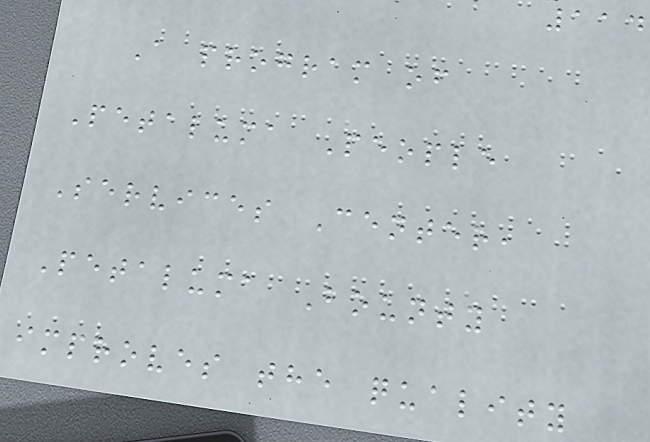114
A program of
Petaluma People
Services Center,
Petaluma Bounty
improves the quality
